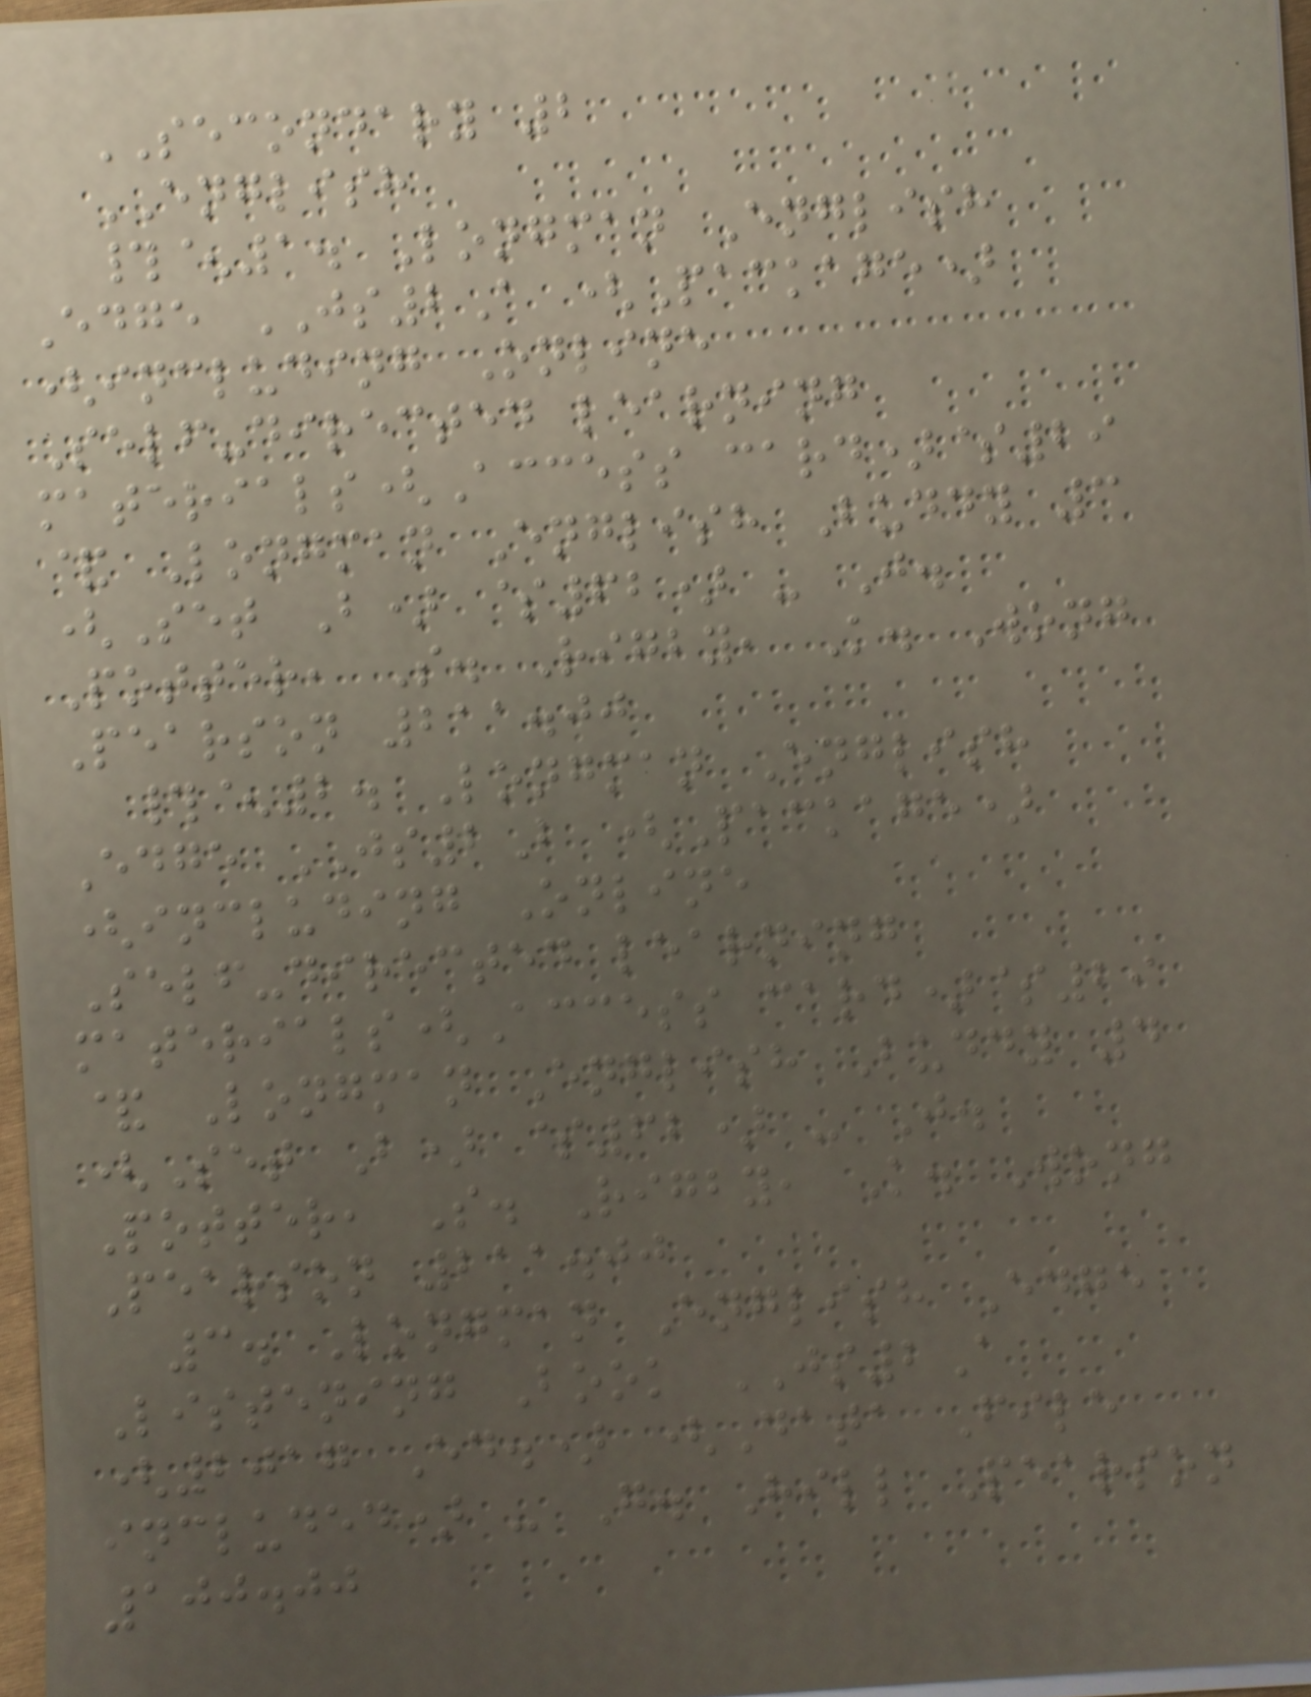SECONDARY 2
ENGLISH
#^1. Longman English
Edge JS2A (Package)
(including Online
Self-directed learning
materials(Access card)$29
& Longman English Buddy 3
(Set B) $62) - J.
Potter, S. Rigby, K. Wong
Pearson 211.00
#^2. Longman English
Edge JS2B (Package)
(including Online
Self-directed learning
materials(Access card)$29
& Longman English Buddy 4
(Set B) $62) - J.
Potter, S. Rigby, K. Wong
Pearson 211.00
3. Longman English Edge
Listening Book JS2A
(2017 Ed.) (Data File
included) - G. Hill Pearson
100.00
